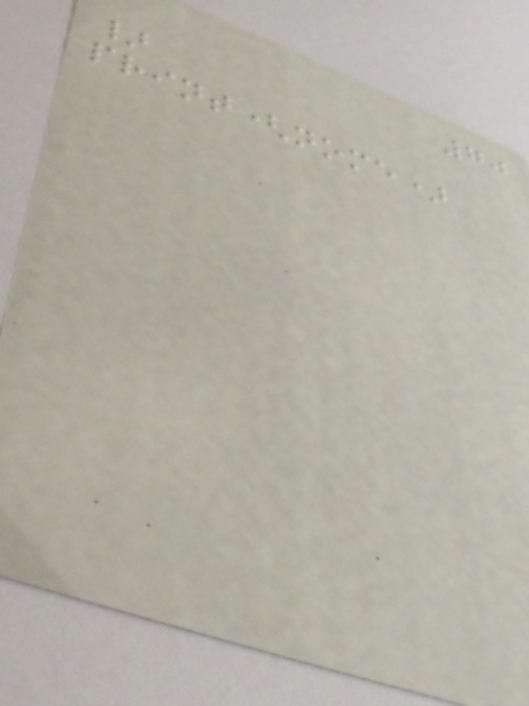70
}
print(nome)
